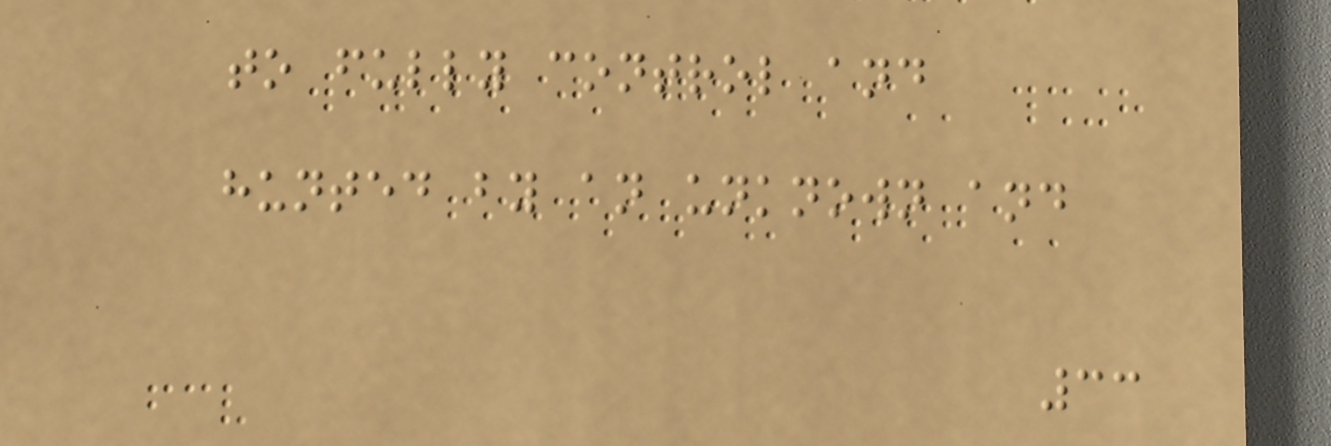to fully control and
hunted by an unknown and
33
